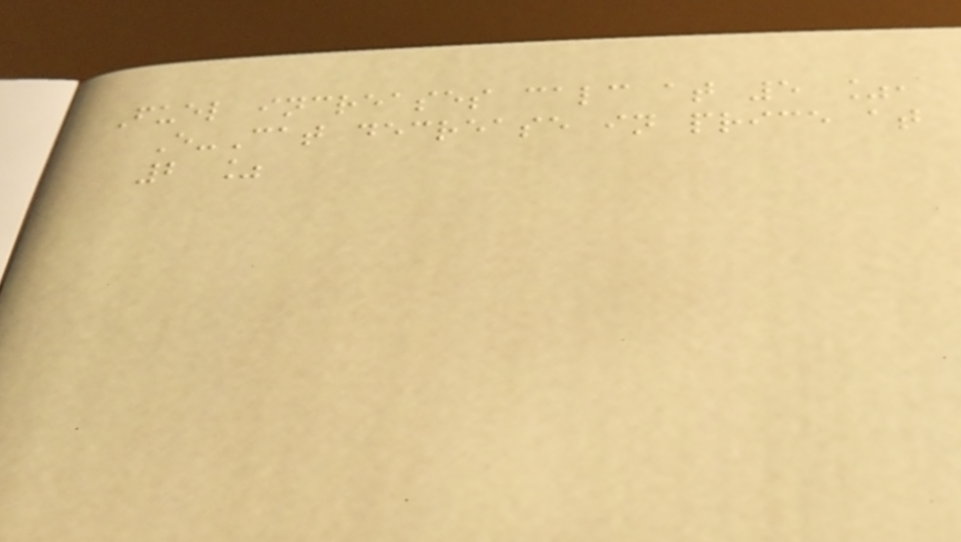Fuel increases calc at 5 %,
E-Cat decrease in price at
2 %
